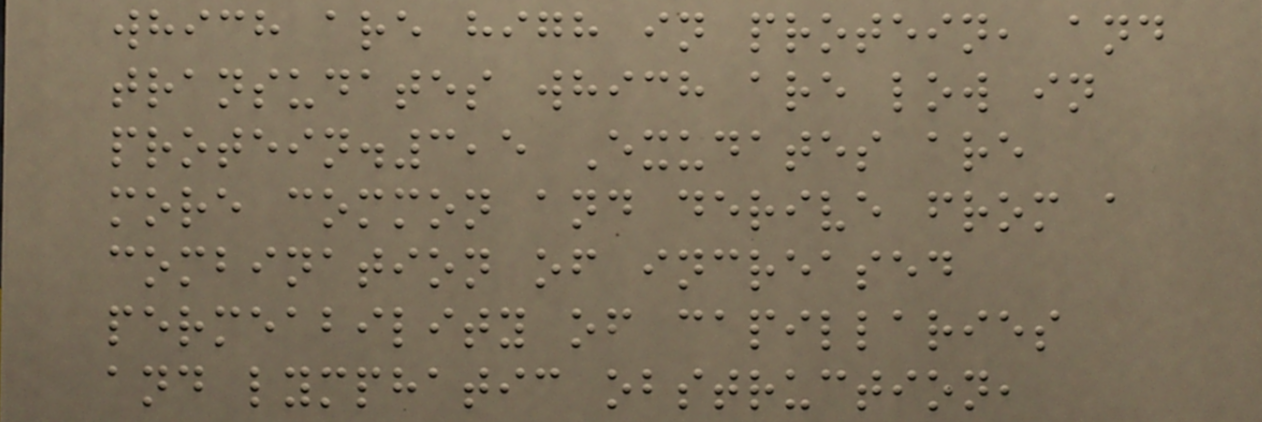which are high in protein, and
transudates which are low in
protein.3,5 Exudates are
more common and derive from a
combination of increased
permeability of capillaries
and lymphatic obstruction,
